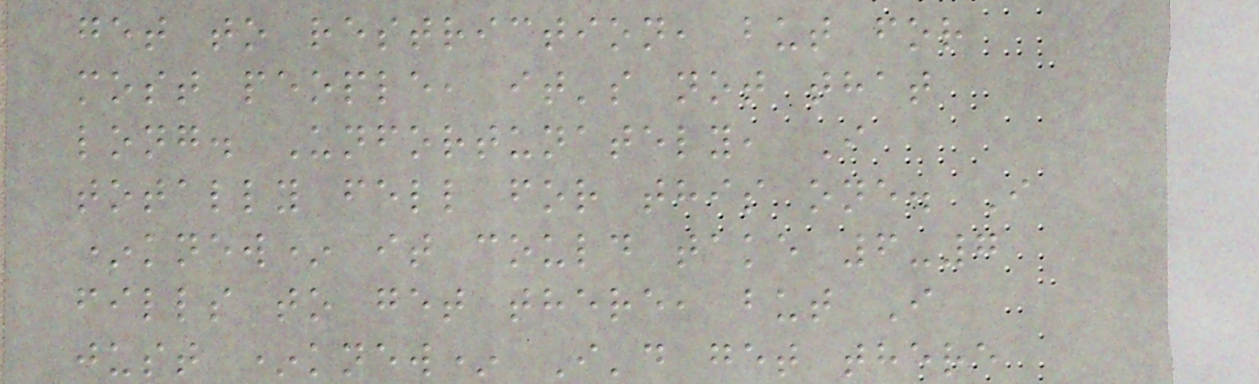get to restriction, but for
most people, it's not that
long. Unfortunately, I
totally fell for this one. I
*knew* it could take 6-7
fills to get there, but I
just *knew* I'd get there
